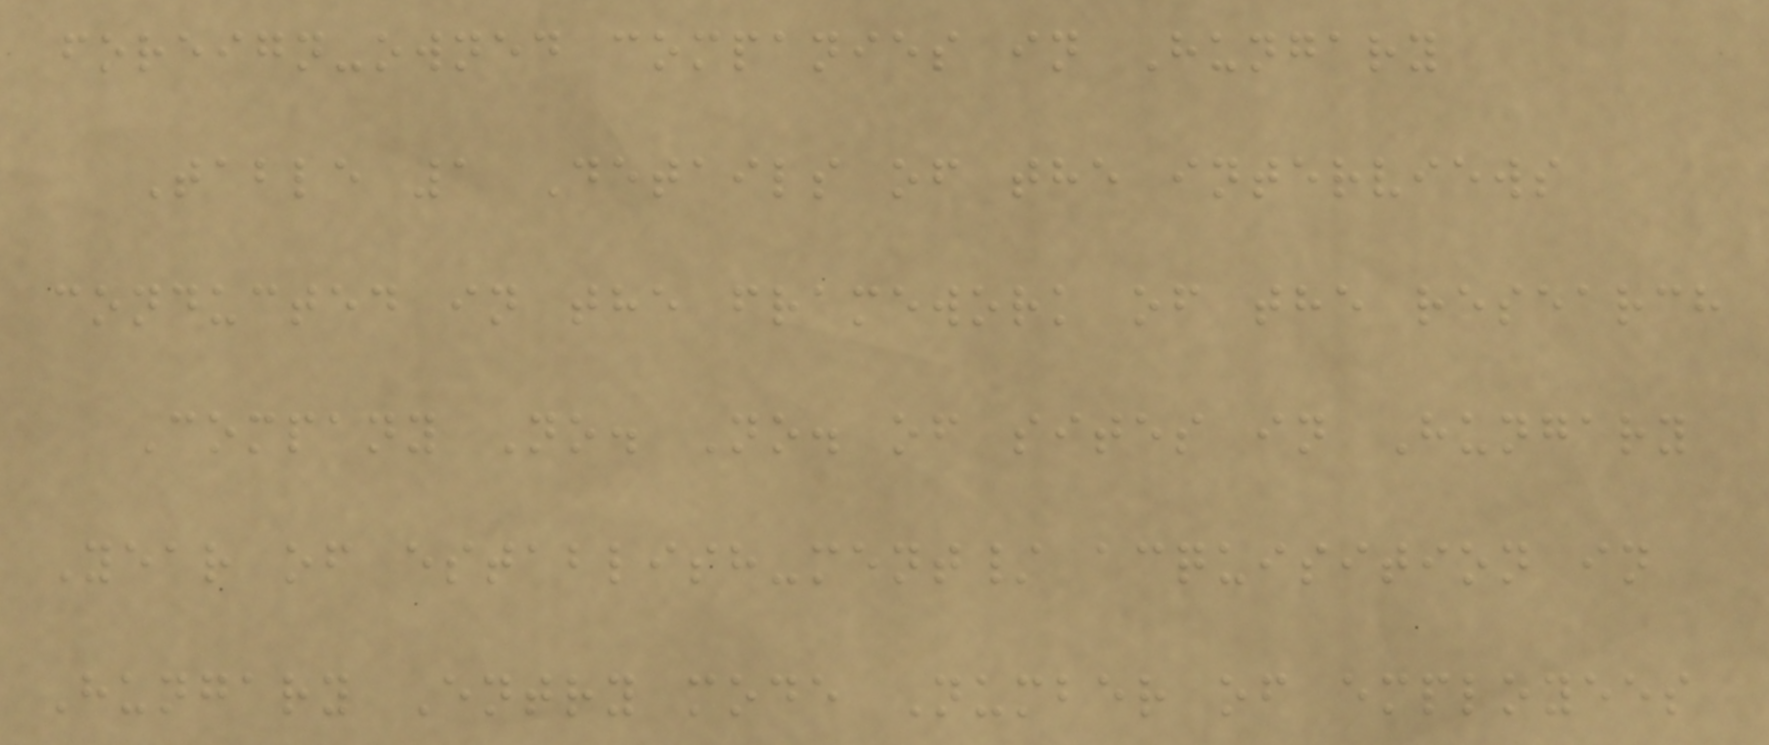foreign-owned companies in Hungary
Table 1 Details of the interviews
conducted in the framework of the research
Company No. No. of sites in Hungary
Year of establish-ment/ acquisition in
Hungary Entry mode Number of employees
